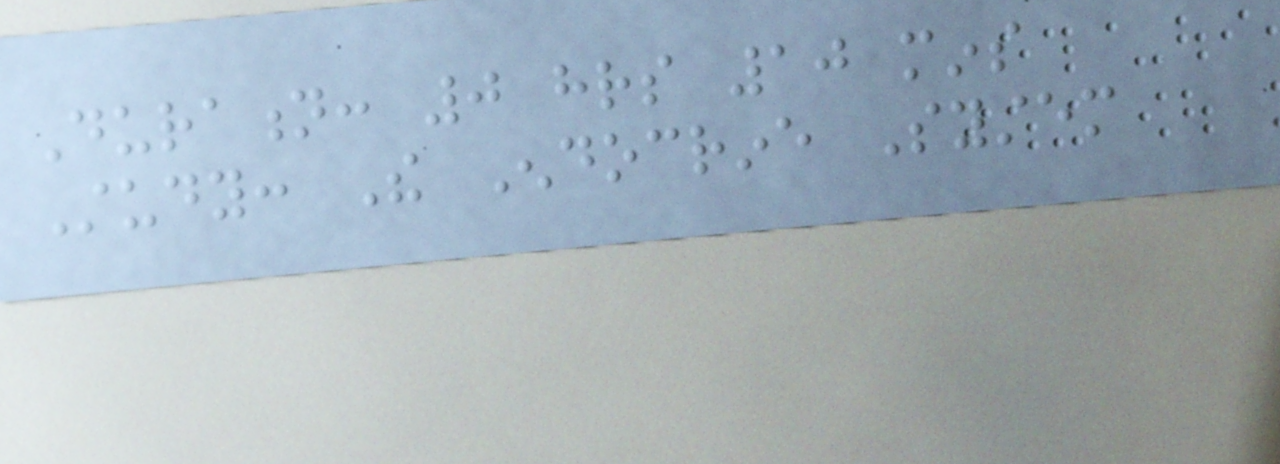Duration: 0 hrs 10 mins
Study: The Endocrine System
